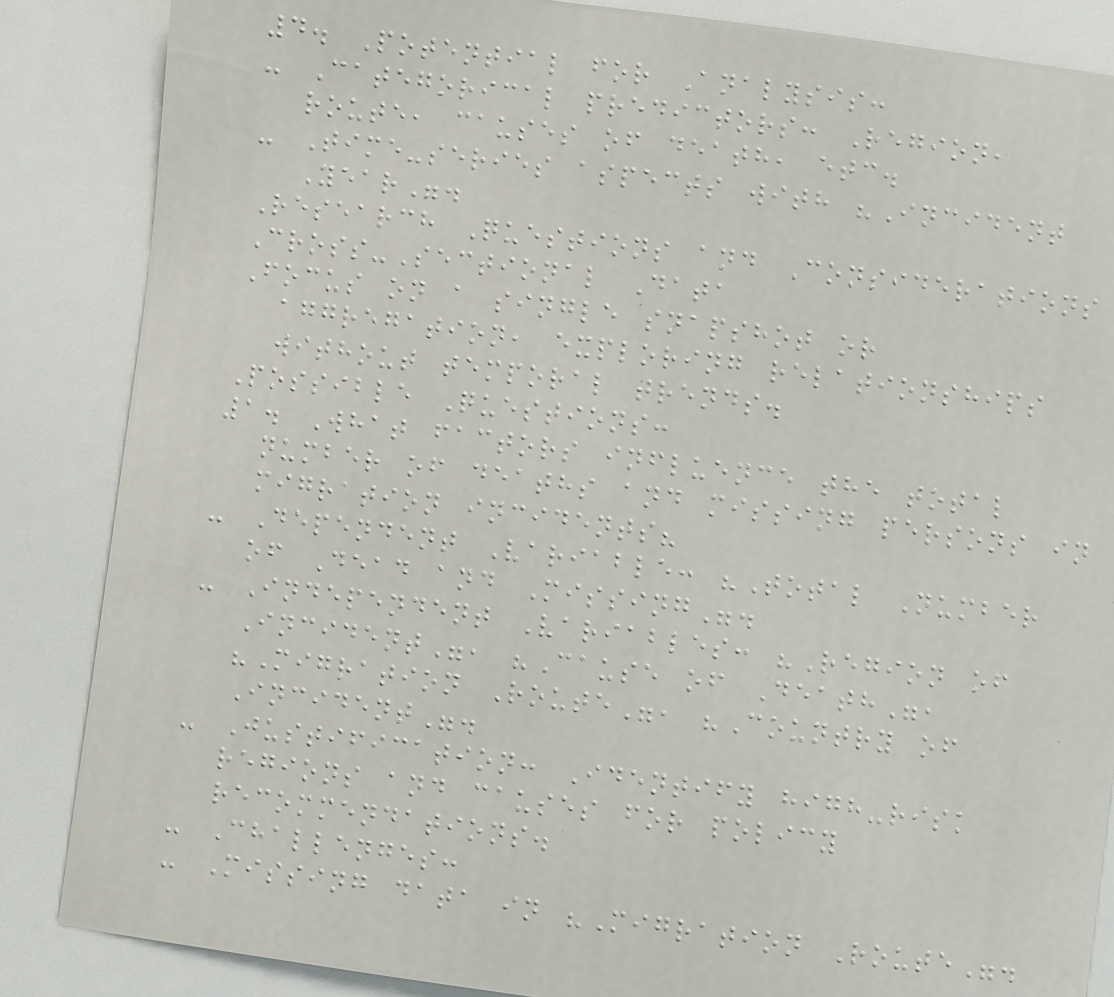4. Potential for Analysis:
- Categorical predictors: Region,
route, causes of death, etc.
- Time-series aspects with "Incident
Year".
Research Questions and Considerations
Cross-Sectional Data
Focus on a single snapshot or
aggregation, exploring relationships
without temporal trends.
Possible Questions:
1. What factors influence the total
number of deaths and missing persons in
migration incidents?
- Dependent Variable: "Total Number
of Dead and Missing".
- Independent Variables: "Region of
Incident", "Cause of Death",
"Migration Route", "Country of
Incident".
- Justification: Identify high-risk
regions and causes for policy
recommendations.
- Challenges:
- Missing data in "Migration Route".
